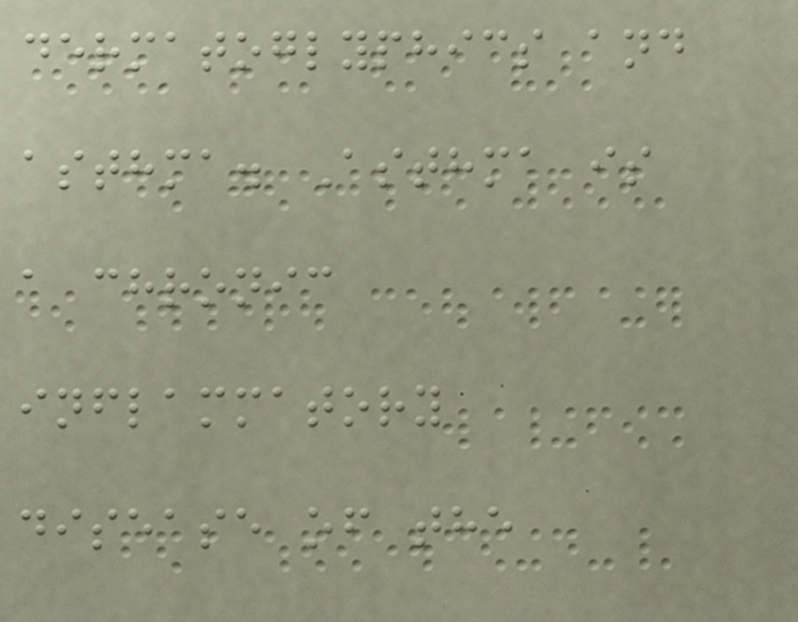dermatoglyphics and
asthma. Asthma is
a chronic
inflammatory
disease of the
